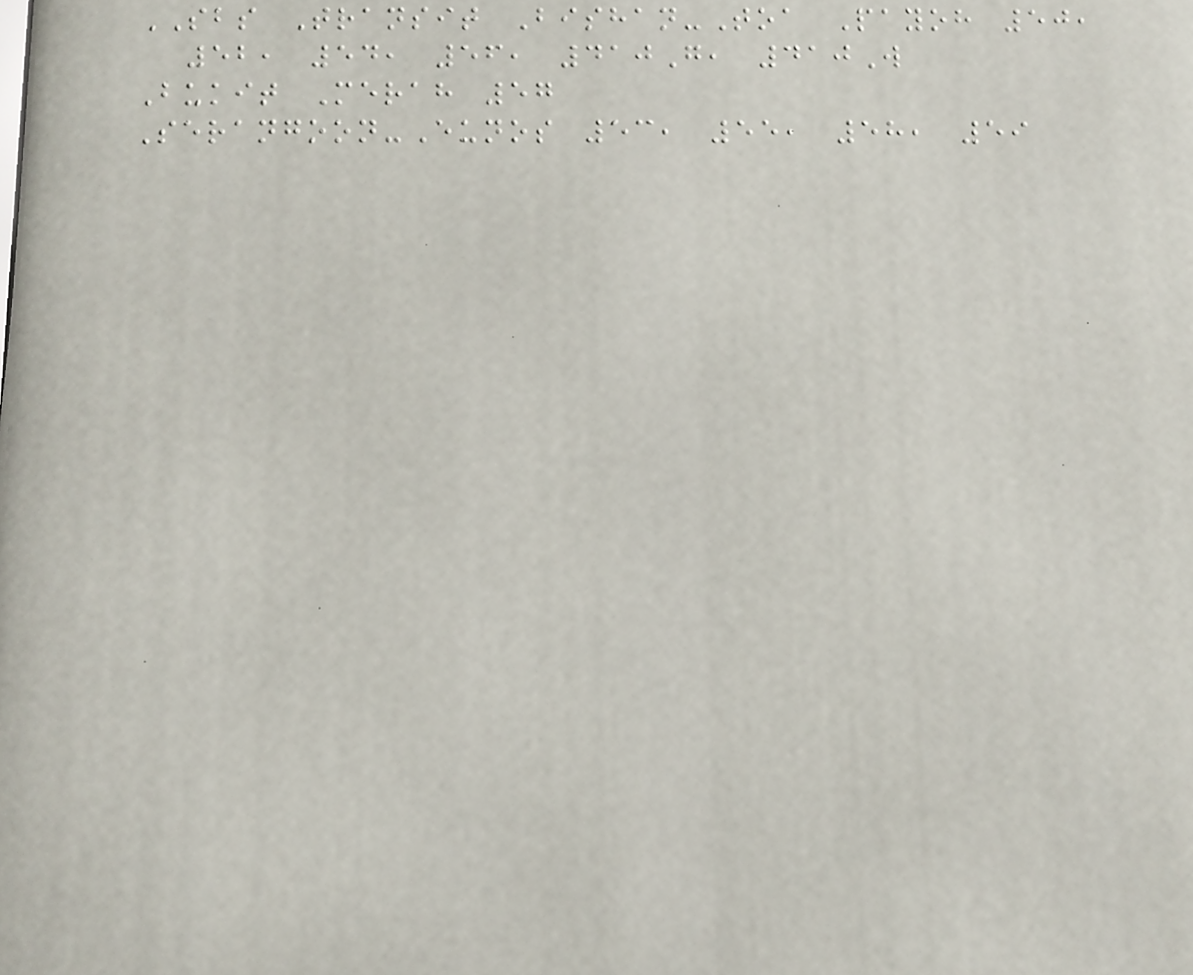SBS Transit Bishan-Toa Payoh 50,
52, 54, 56, 410G, 410W
Bukit Merah 57
Serangoon-Eunos 53, 55, 58, 59
